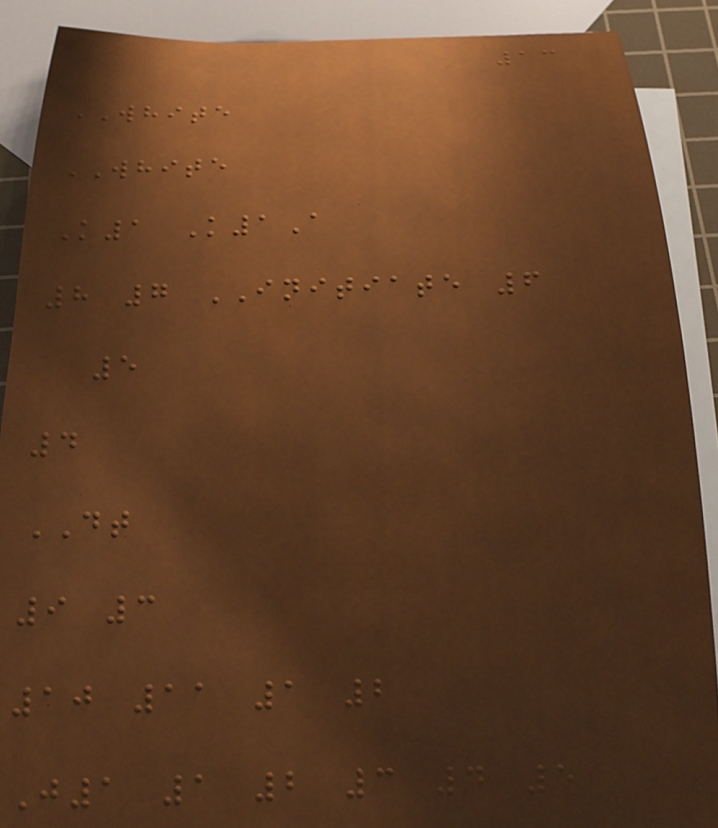13
WHITE
WHITE
K1 K1A
8 7 INITIATE 6
5
4
DT
9 3
10 11 1 2
J1 1 2 3 4 5
